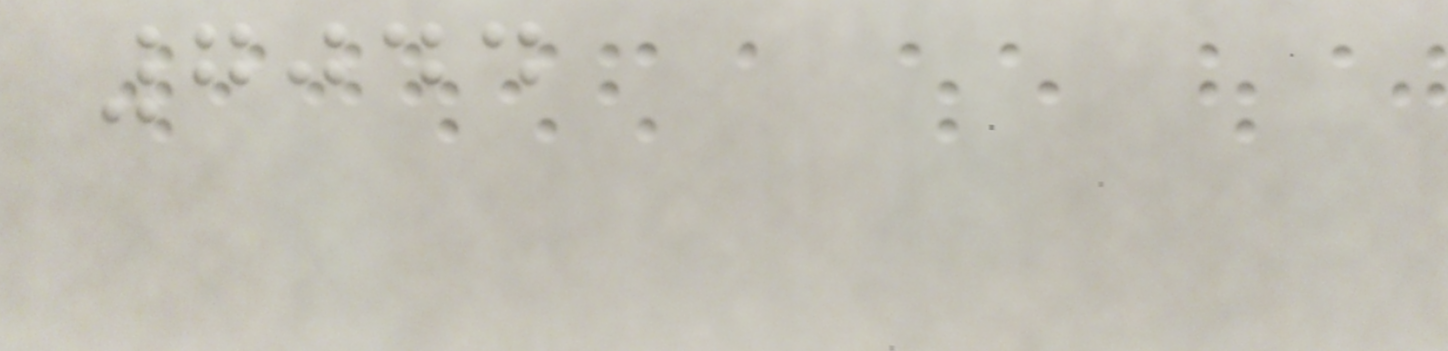7044
